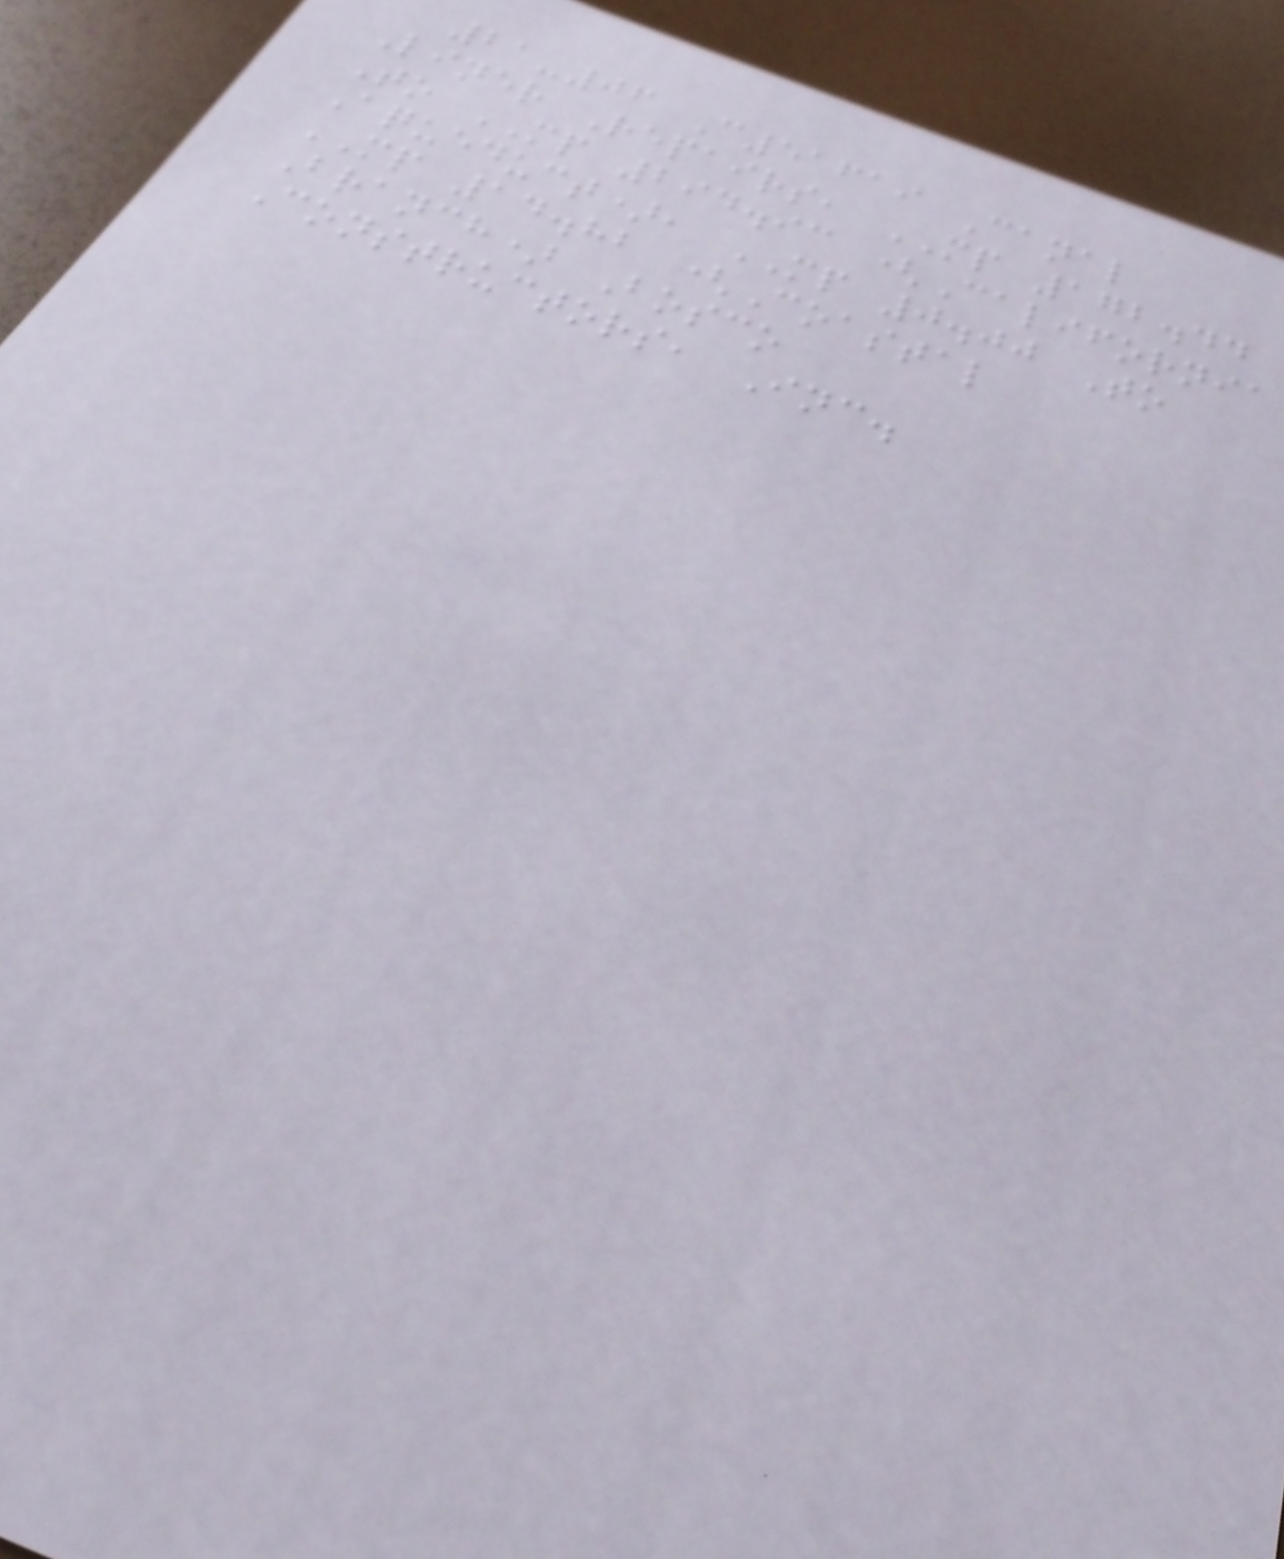21-06 C51619 Canal
Liner Repairs, MP 172.44
To MP 294.93 (California
Aqueduct), MP 0.00 To
MP 14.82 (Coastal
Branch) Bosco
Constructors, Inc.
